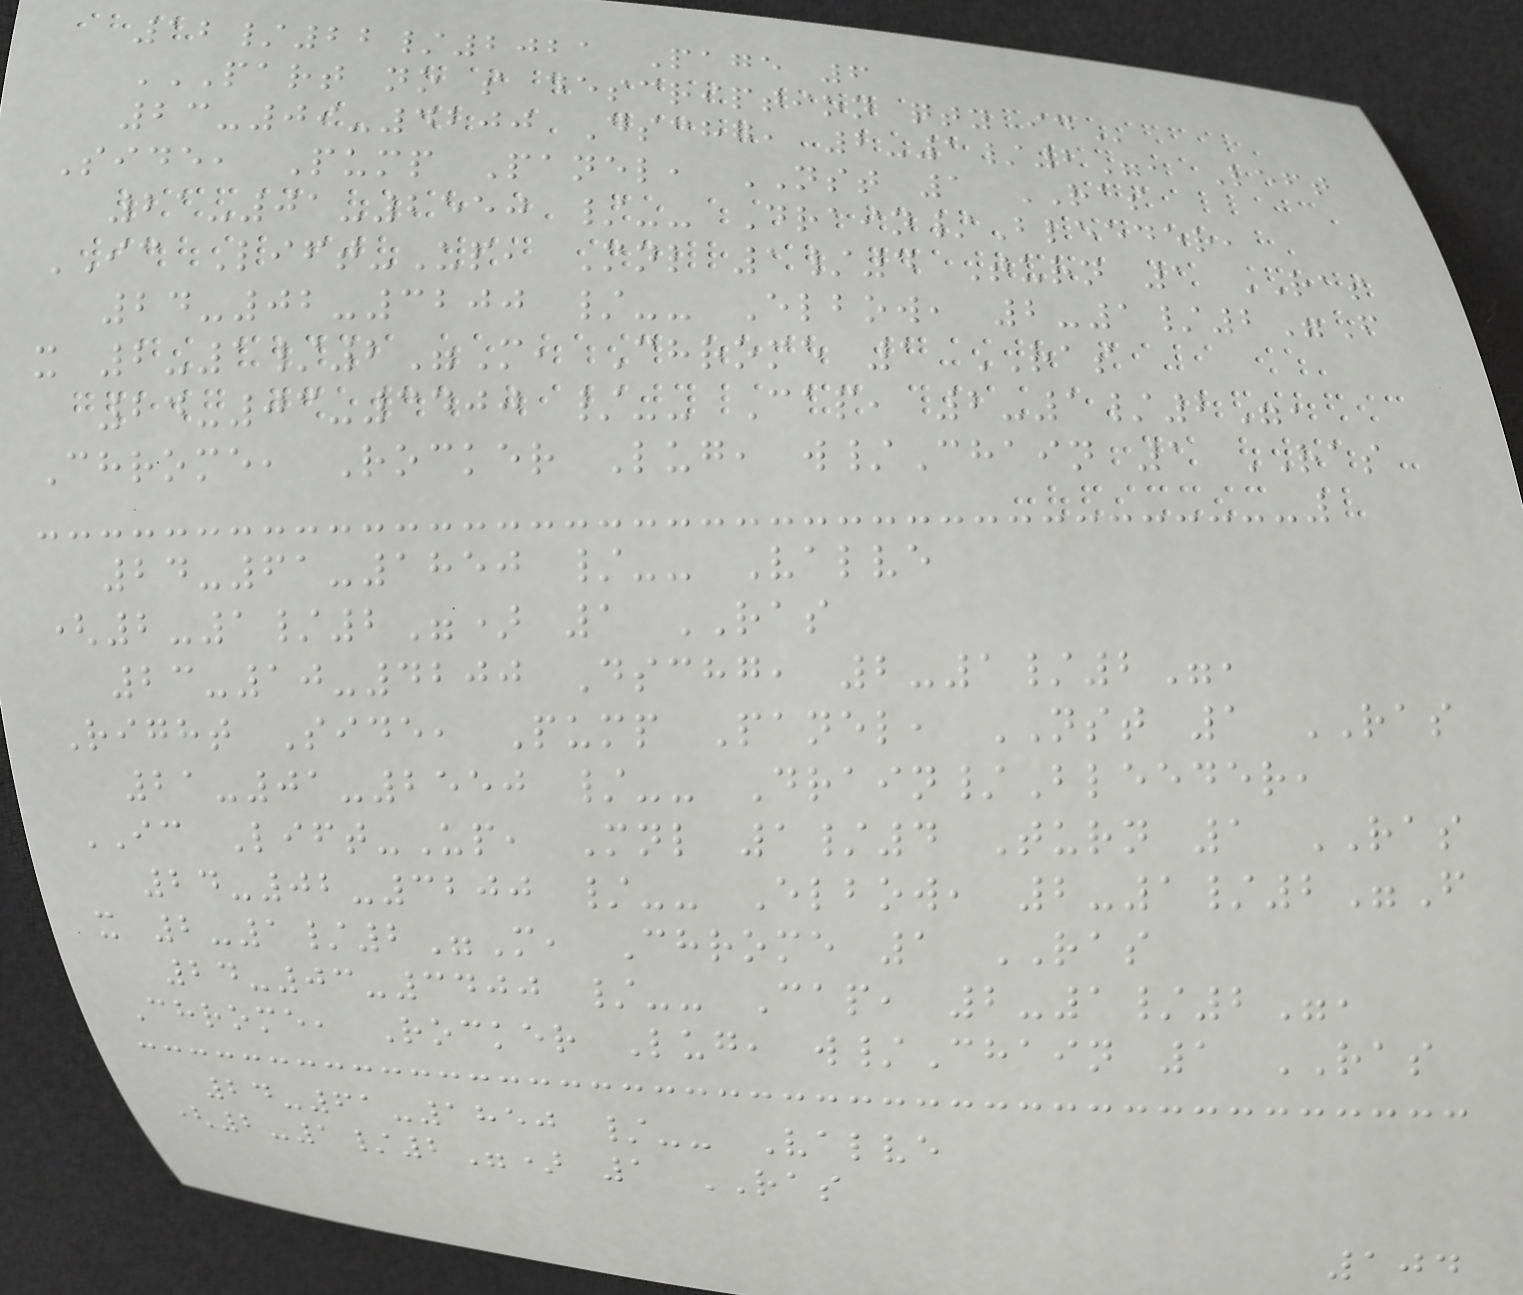12/22/2021 Page 6
PART NO S DESCRIPTION QTY ID
23-09-4200 Dschg, 2-1/2", Left
Side, Pump Panel, NST 1 RAS
21-01-2550 /-- Drain/Bleeder,
IC Lift-Up, Mnl 1/4 Turn 1 RAS
24-02-3200 /-- Elbow, 2-1/2"F
x 2-1/2"M, Chrome 1 RAS
24-03-3400 /-- Cap, 2-1/2",
Chrome, Rocker Lug, w/Chain 1 RAS
24-61-1850 /-- Valve
(2-1/2") 1 RAS
23-10-4200 Dschg, 2-1/2",
Right Side, Pump Panel, NST 1 RAS
21-01-2550 /-- Drain/Bleeder,
IC Lift-Up, Mnl 1/4 Turn 1 RAS
24-02-3200 /-- Elbow, 2-1/2"F
x 2-1/2"M, Chrome 1 RAS
24-03-3400 /-- Cap, 2-1/2",
Chrome, Rocker Lug, w/Chain 1 RAS
24-61-1850 /-- Valve
(2-1/2") 1 RAS
104
